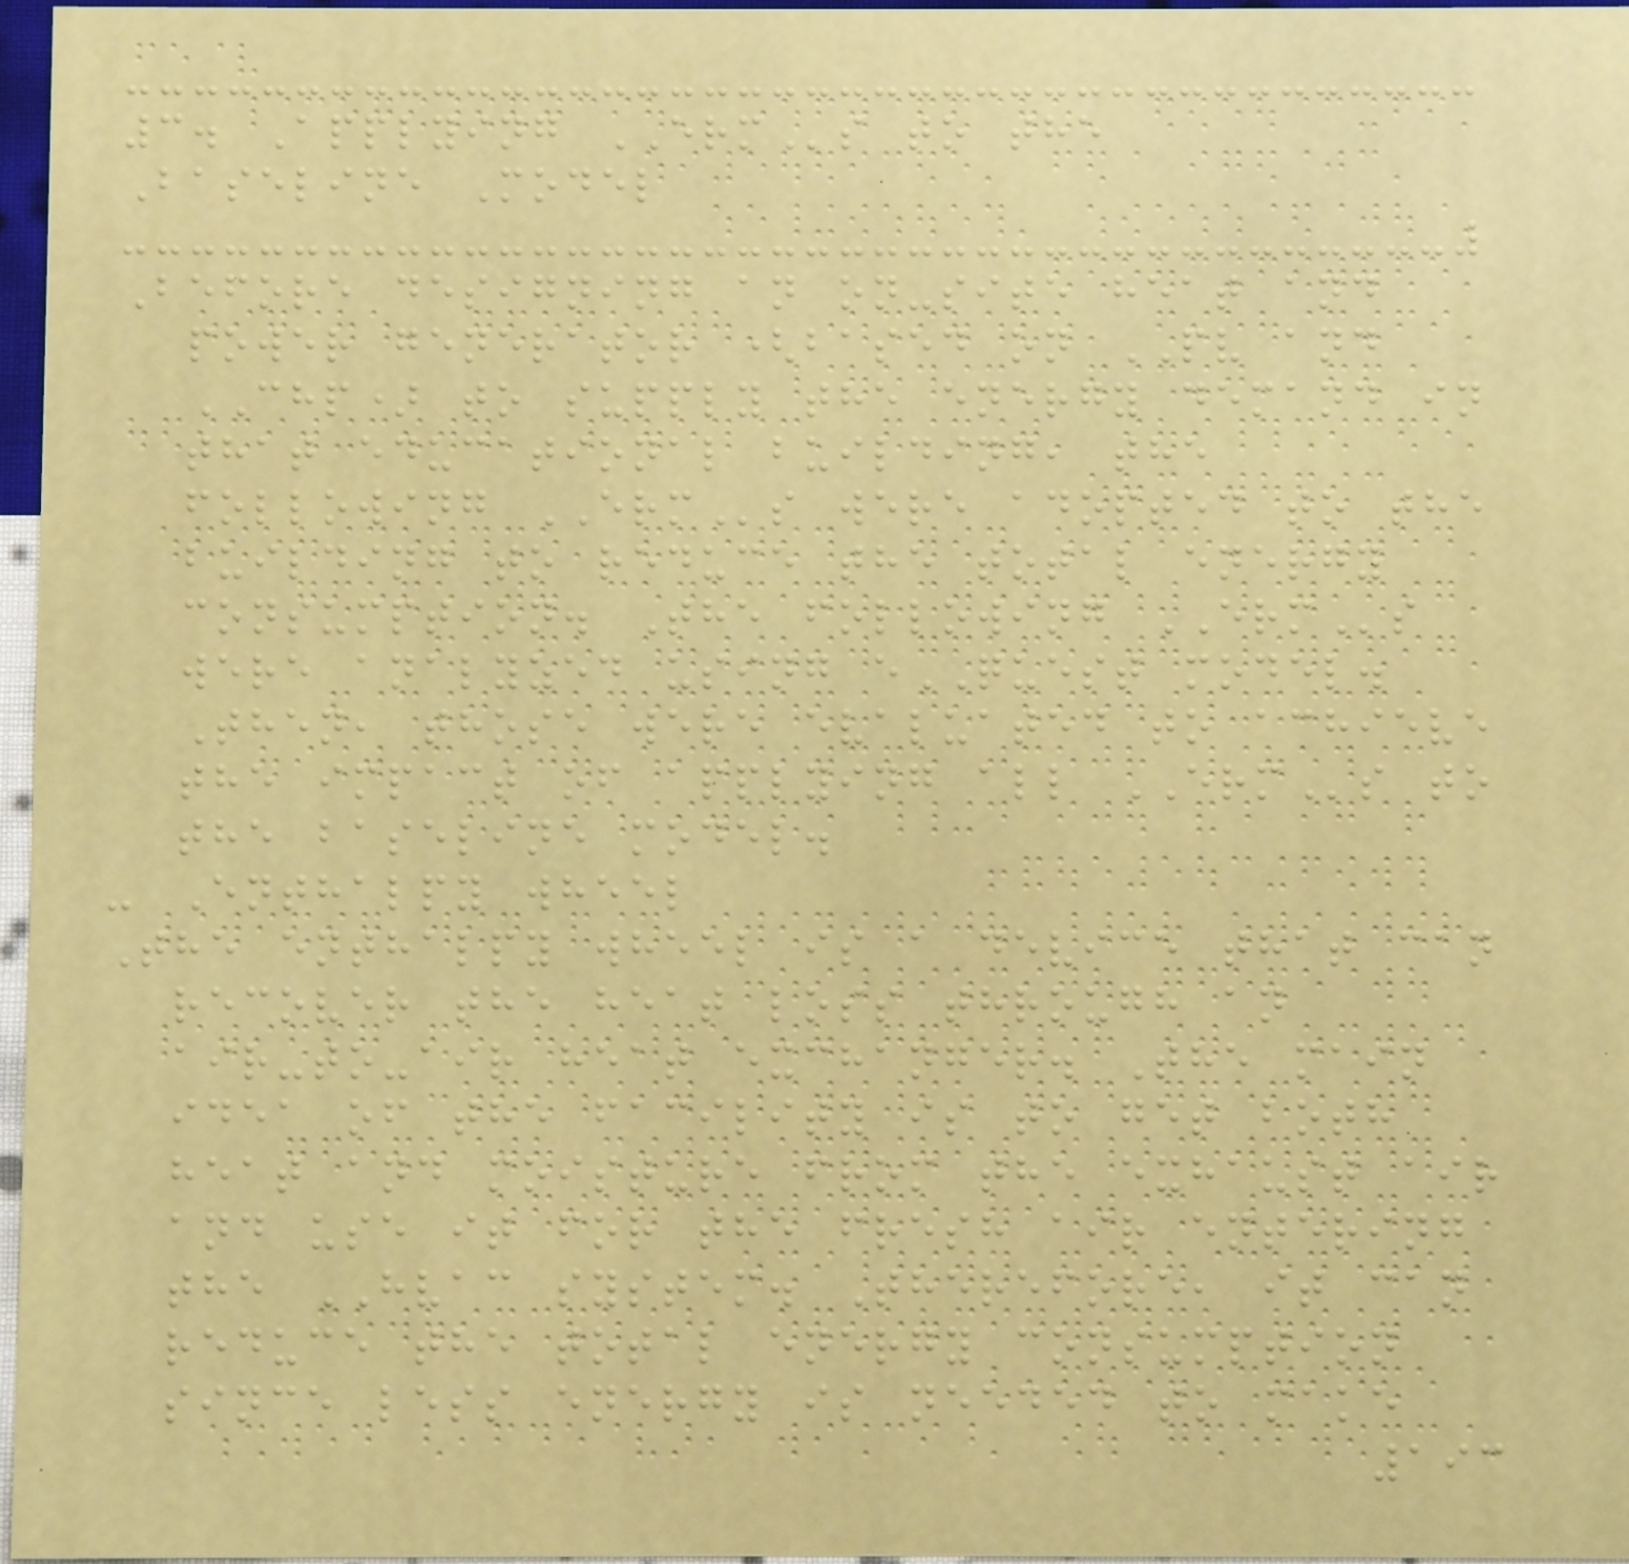3. Applying ERMs to the
Baseline Model
Before designing an on-site heat and
power generator (based on PV and
CHP) to supply the energy demand in
that educational building, the
following ERMs were adopted to the
building to reduce the total energy
consumption. The following ERMs
were analyzed using eQUEST model.
Then, those were evaluated to achieve
the impact of applying all ERMs to
the baseline model.
- Enthalpy wheel
The enthalpy wheel is a device that can
recover the heat loss through an
air-to-air heat exchanger. The main
idea of the facility is to get both
heat and moisture from the exhaust air
and use it for the fresh air entering
the HVAC system. Therefore, it can
reduce the total energy consumption
since less energy is needed to make
193
